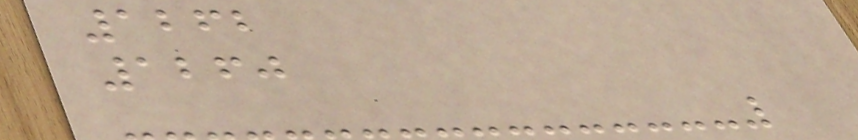1262
1260
